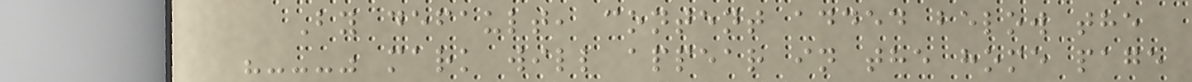By default, content added below the
"---" mark will appear in the home page
